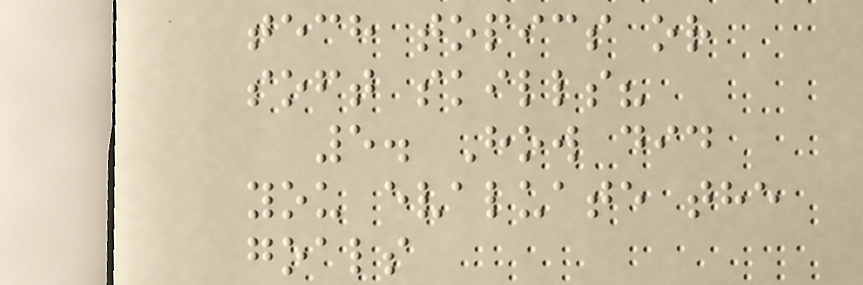tech topics or
soft skills?
5. How did
you evaluate the
goals
